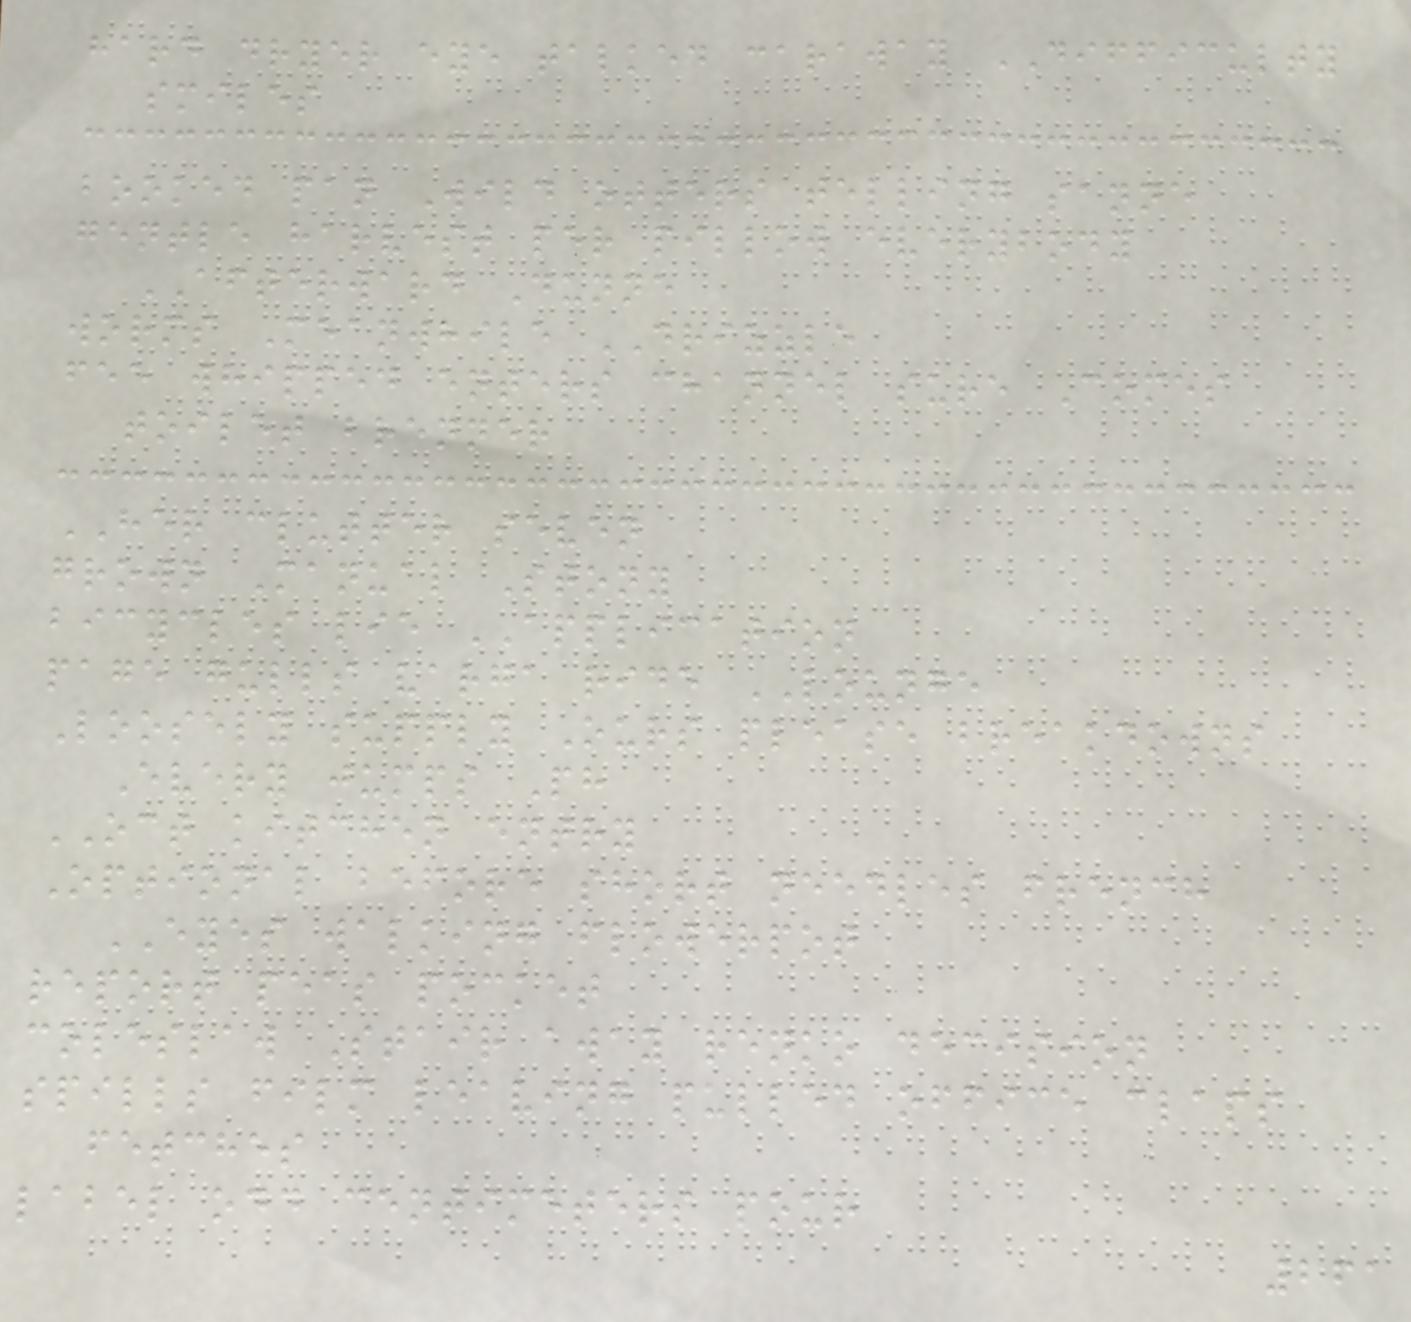hard dryer eye talked caraway DIFFICULTY
smiles
booked pan Wild otters telling sanne
gentle harvest per pillow everybody
AFTERWARD Dunne
worms Meanwhile DRIZZLE
fee whipped enters channel sure Comes
toilet brenner
HER clutter seven
grown Manual Stony
bicycles lie APPLICATION
page gulls varga ride LOUNGE
Loosely supply Ours please breakdowns
Every jumps Ph
OCT kitchen entry
Optional before short needles french
EYES walking flowerpot
report peas pocket
coleslaw Stair away renko decision
spills film leaving pulled office claps
fetches
label odd centimeters pour
261
